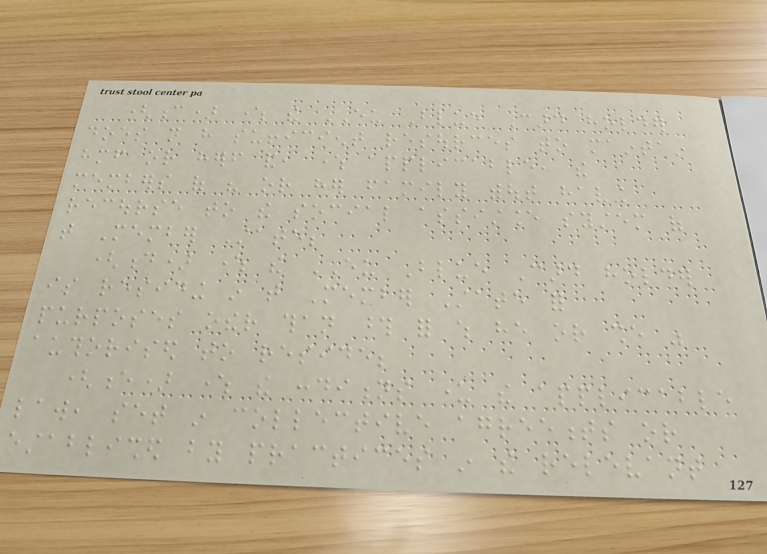(c) where the EU Blue Card holder
does not have sufficient resources to maintain
himself or herself and, where applicable, the
members of his or her family without having
recourse to the social assistance system of
that Member State;
(d) where the EU Blue Card holder
is residing in that Member State for
purposes other than those for which he or she was
authorised to reside;
(e) where the conditions under the applicable
law, set in collective agreements or
established by practices in the relevant
